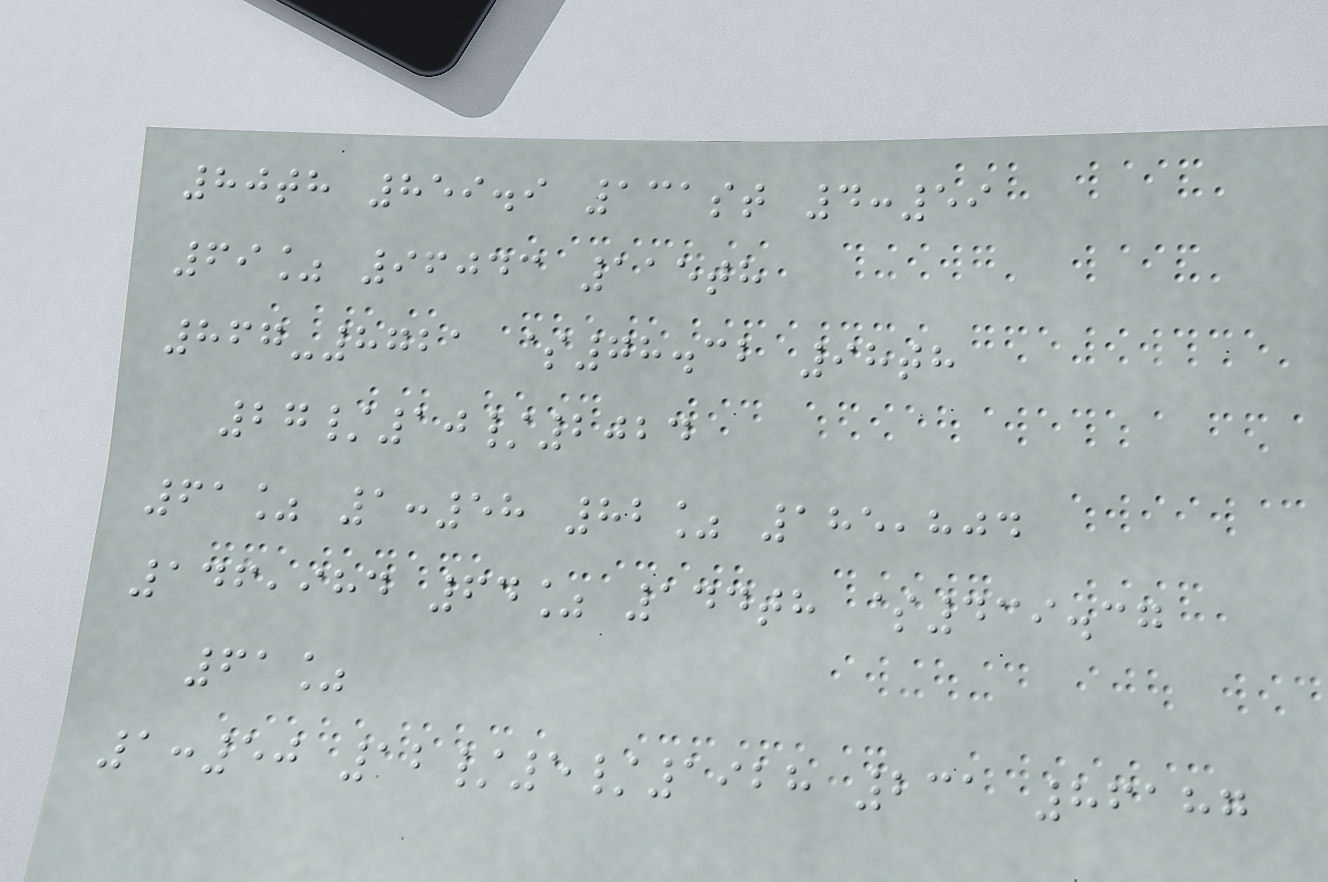80th 859.9 131st 4:59
69% 96043 115th
867-8721 $78.32 98th
27/10/2024
61% 1:58 82% 185,804
146,984 64% 144th $439.37
61%
1:50 12/5/1928 231 86187
